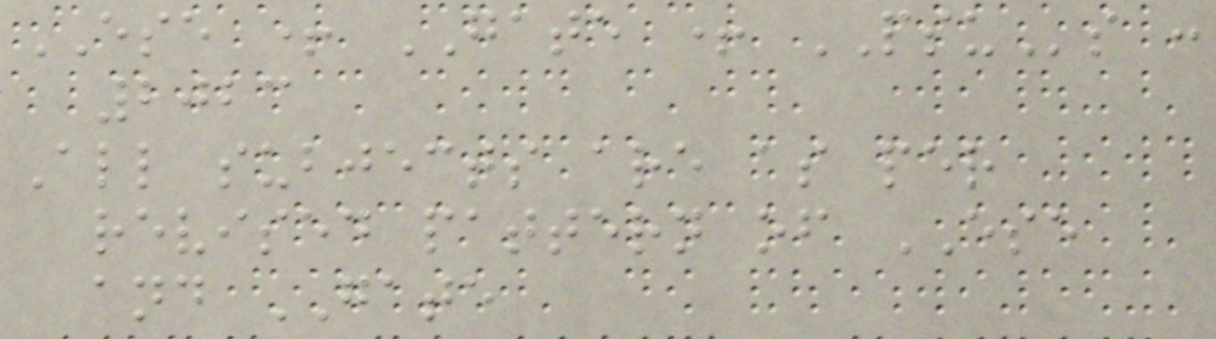ESE + GATE + PSUs :
2023
All subjects are as per
revised pattern of ESE
and GATE
